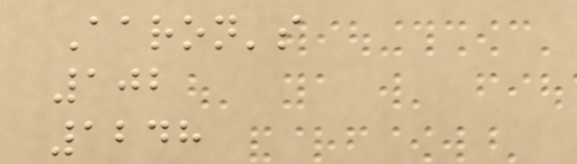Aaron's
102
1248
